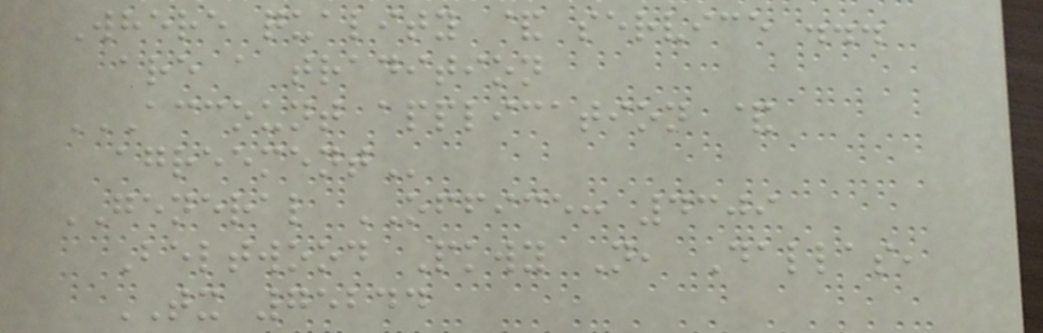Where quality & service ...
are a tradition
ACCOUNT APPLICATION &
AGREEMENT
GENERAL OFFICE: 4309
Beltwood Pkwy N, Dallas,
TX 75244
